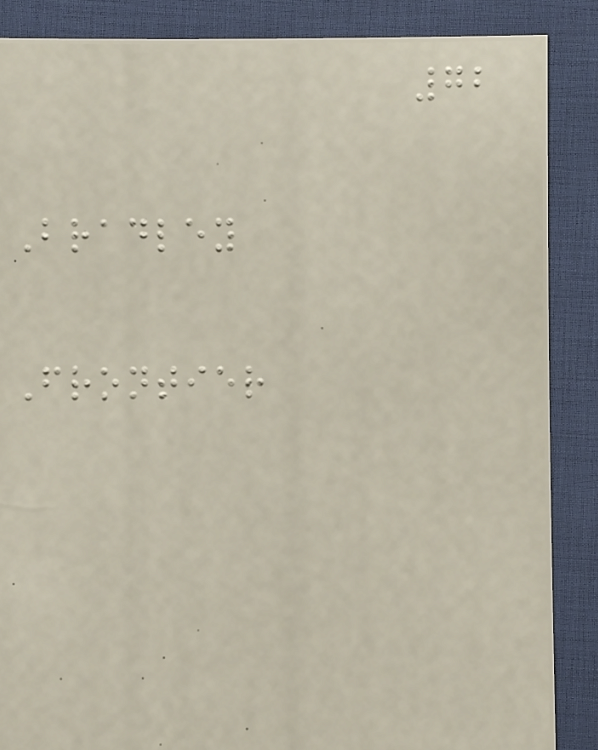72
Bradley
Frontier
